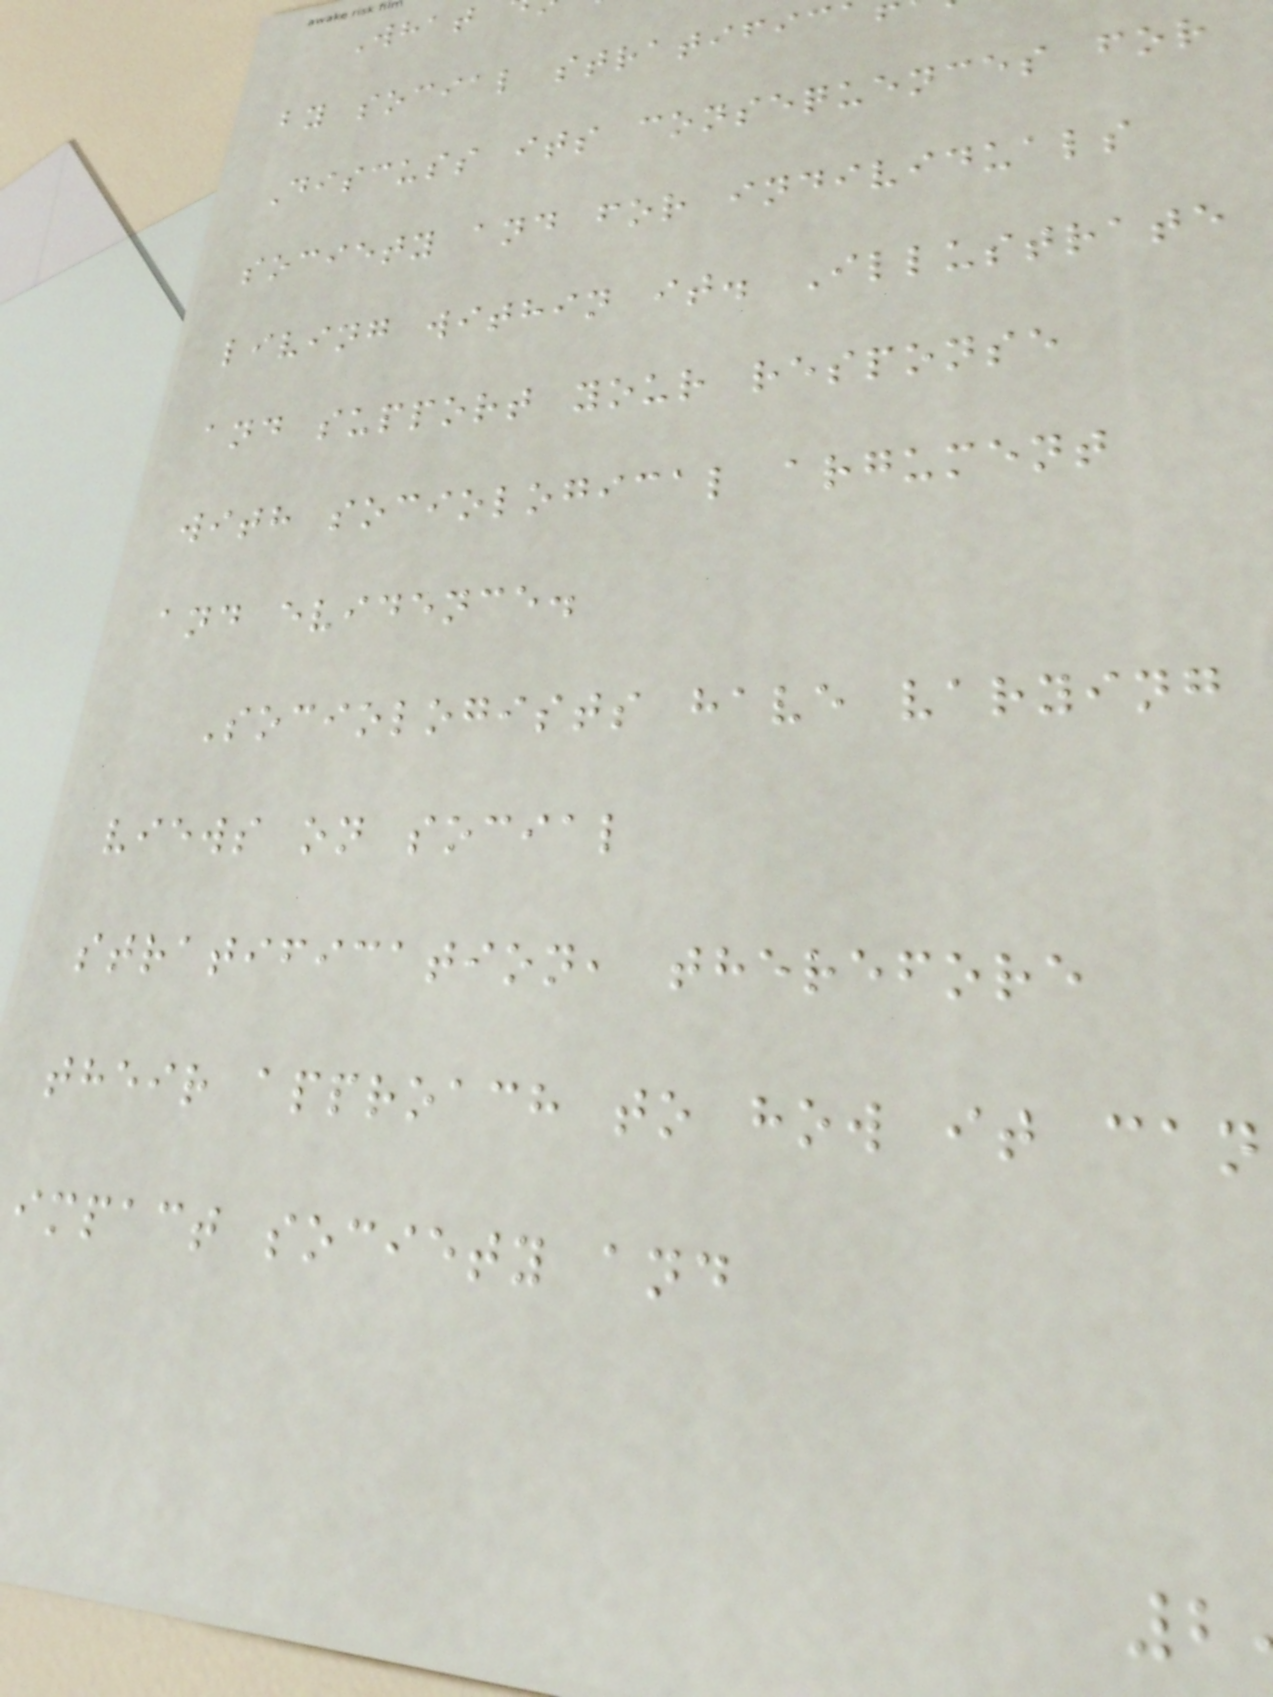by social stratific
Discuss its consequences for
society and for individuals
living within it. Illustrate
and support your response
with sociological argument
and evidence.
Sociologists have varying
views on social
stratification, therefore
their approach to how it can
impact society and
